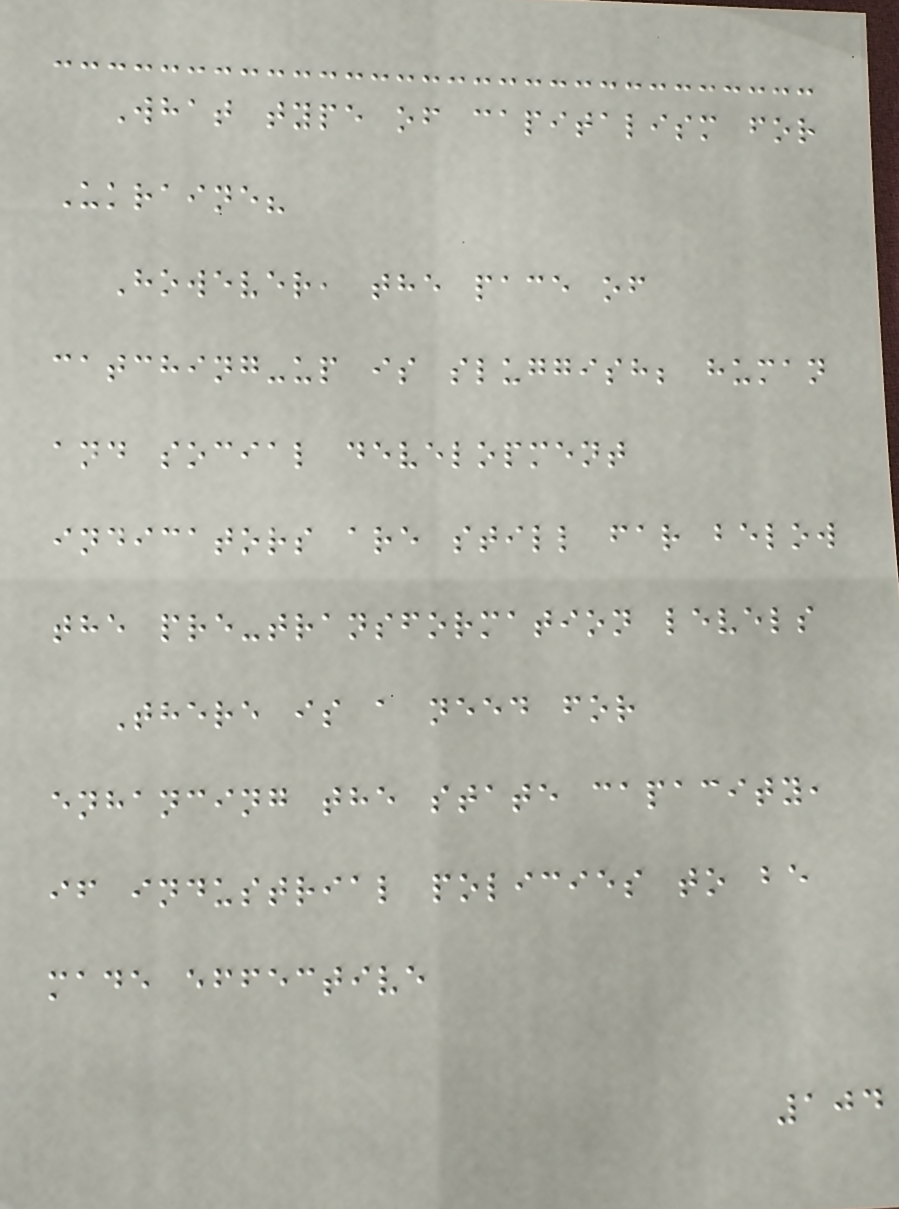What type of capitalism for
Ukraine?
However, the pace of
catching-up is sluggish; human
and social development
indicators are still far below
the pre-transformation levels
There is a need for
enhancing the state capacity,
if industrial policies to be
made effective
104
